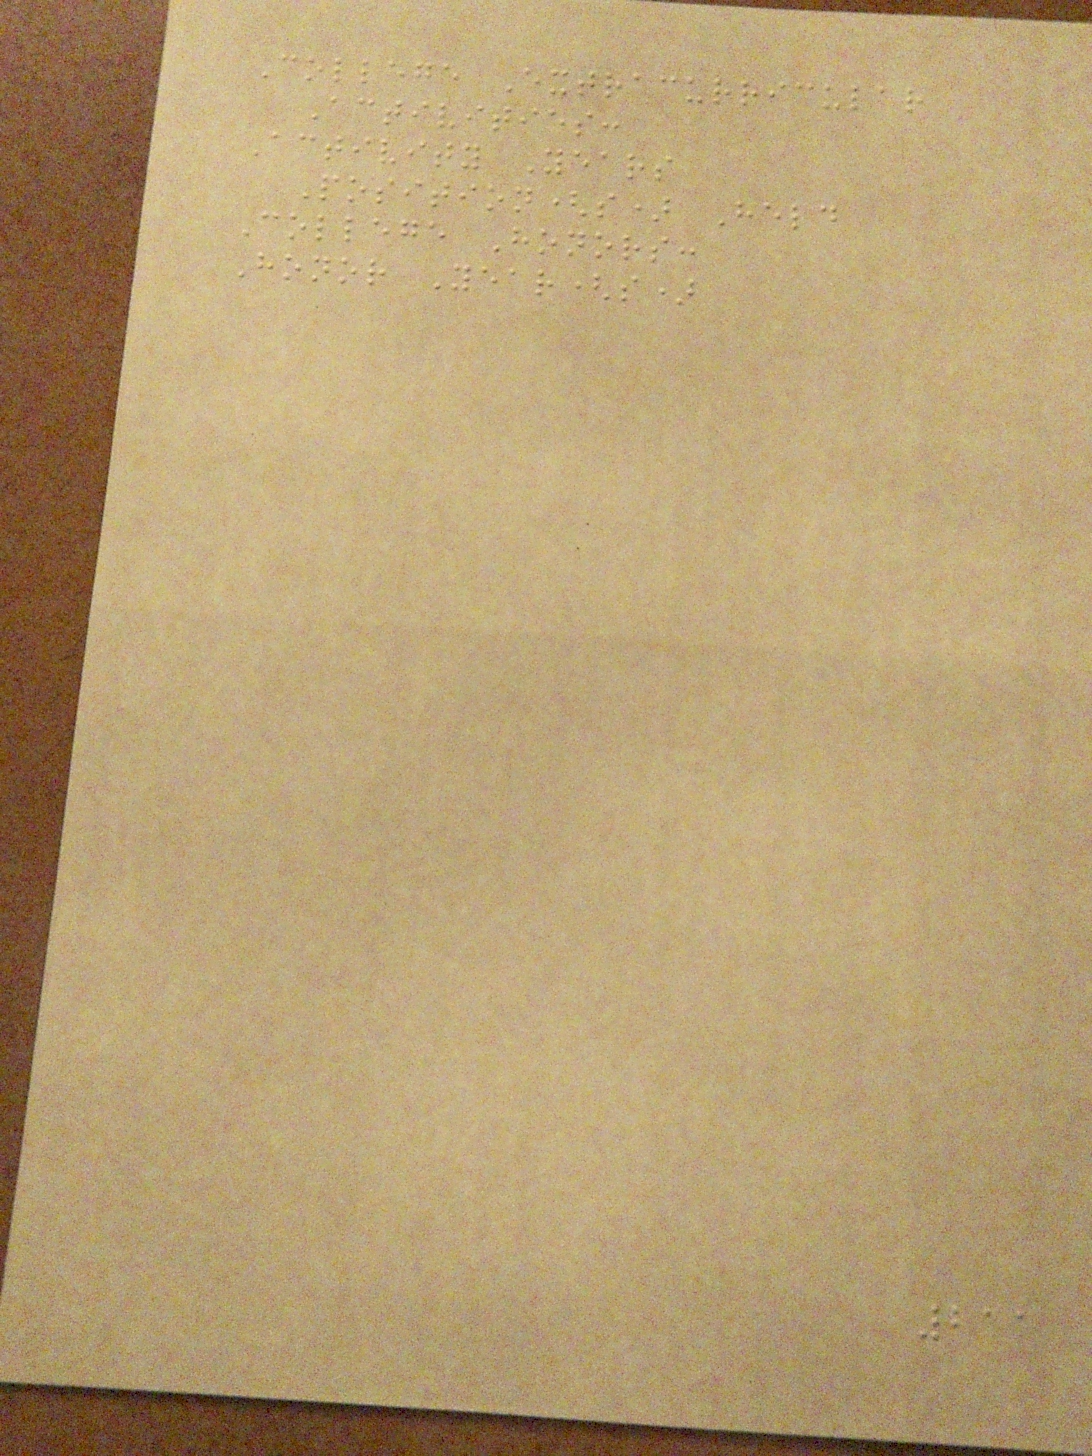College Extracurricular
Activities:
Activity Years
Position(s) Held
College Honors:
Honor Year(s)
211
